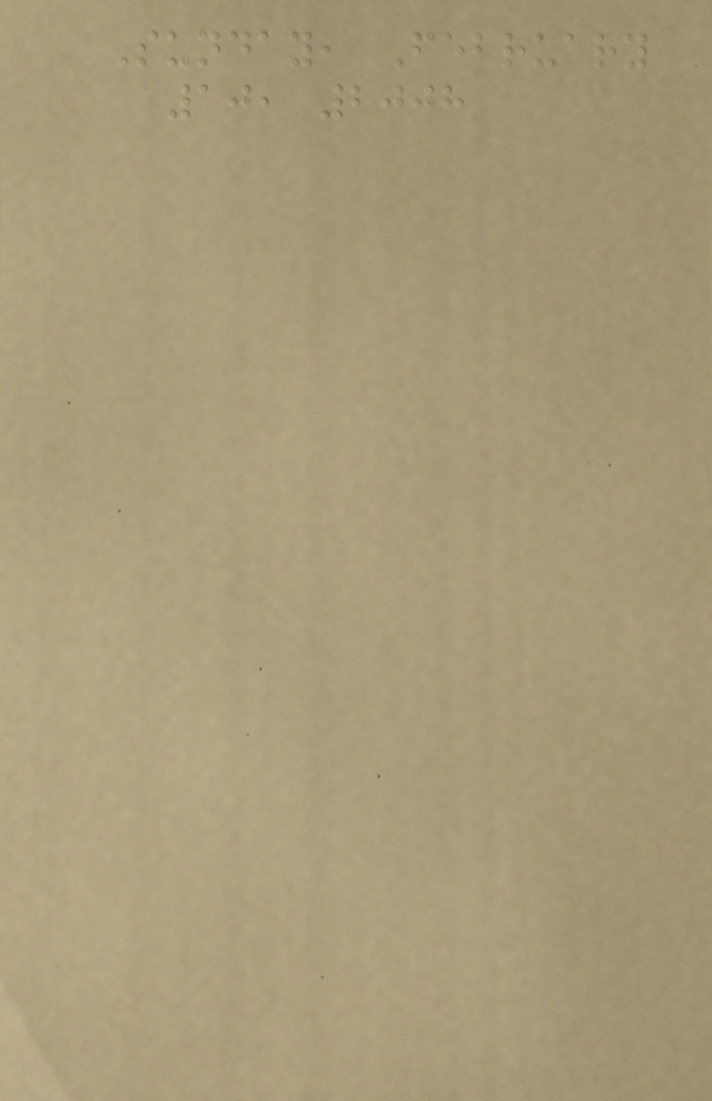Sunday, February
10, 2008
